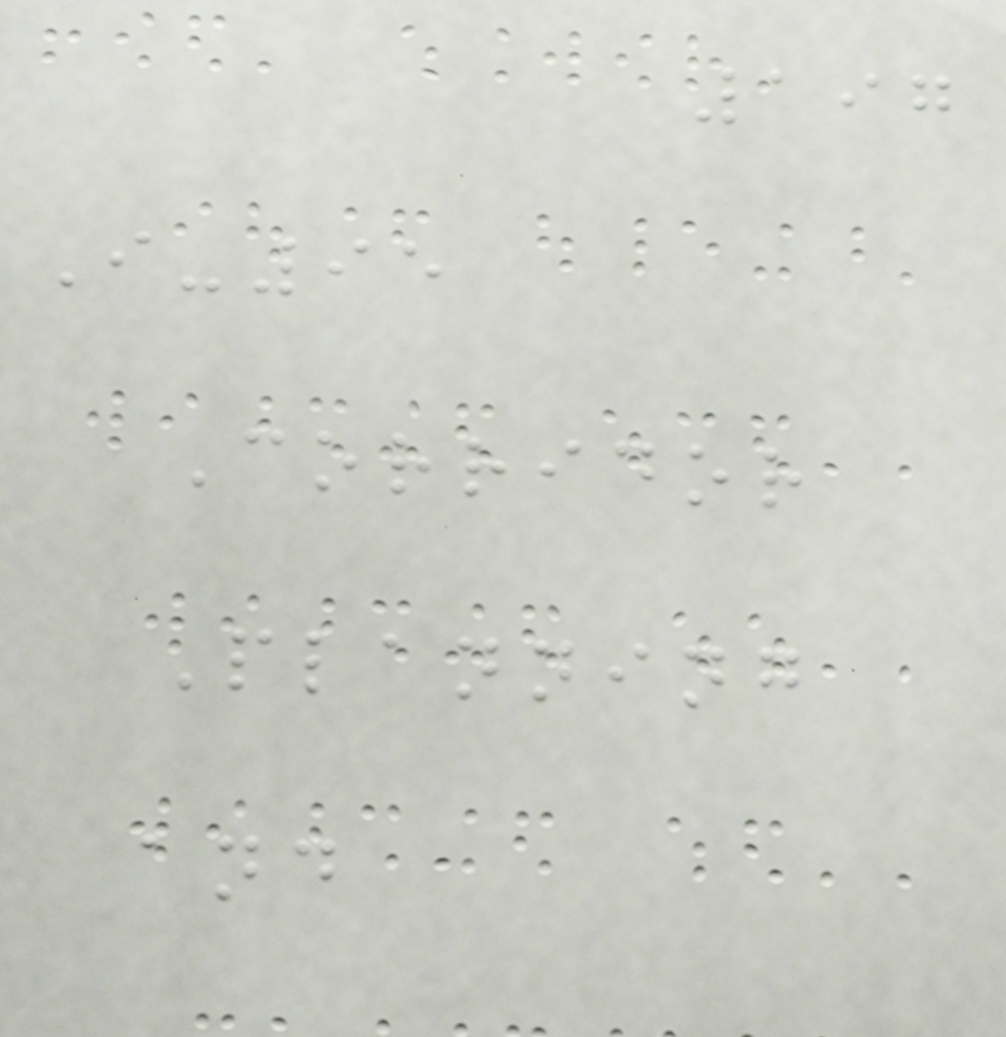197
I-95
Corridor
Planning
and
